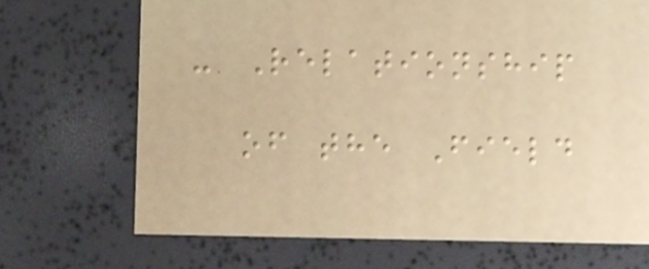- Relationship
of the Field
